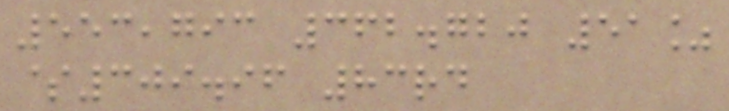553,793 362.720 51%
$309.96 83rd
